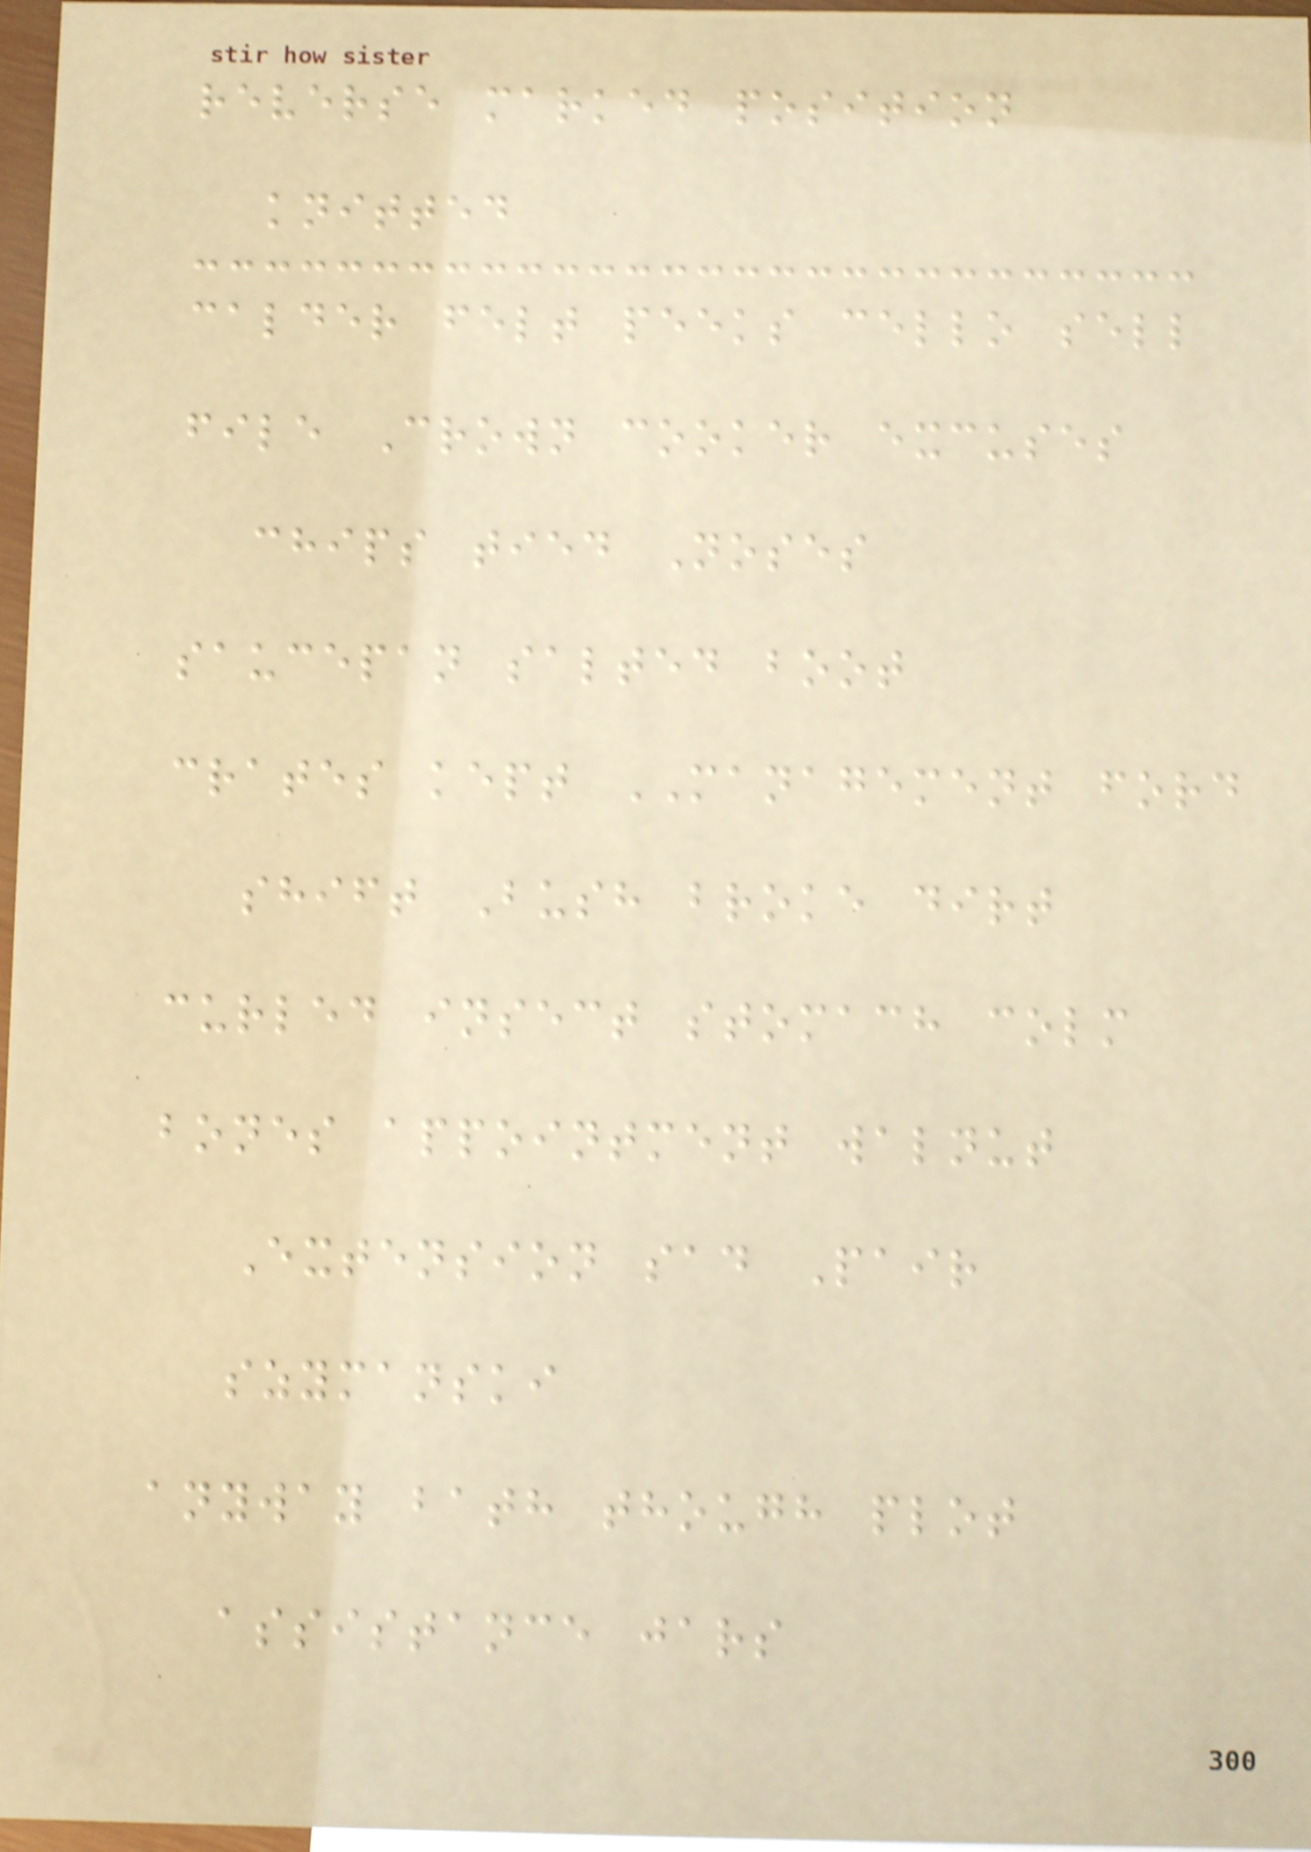reverse marked position
knitted
calder felt peeks cello sell
file Crown cooker excuses
chips tied Noses
saucepan salted boot
crates kept MANAGEMENT ford
shift Bush broke dirt
curled insect stomach colm
bones appointment walnut
Extension sad Pair
szymanski
anyway bath though plot
assistance jars
